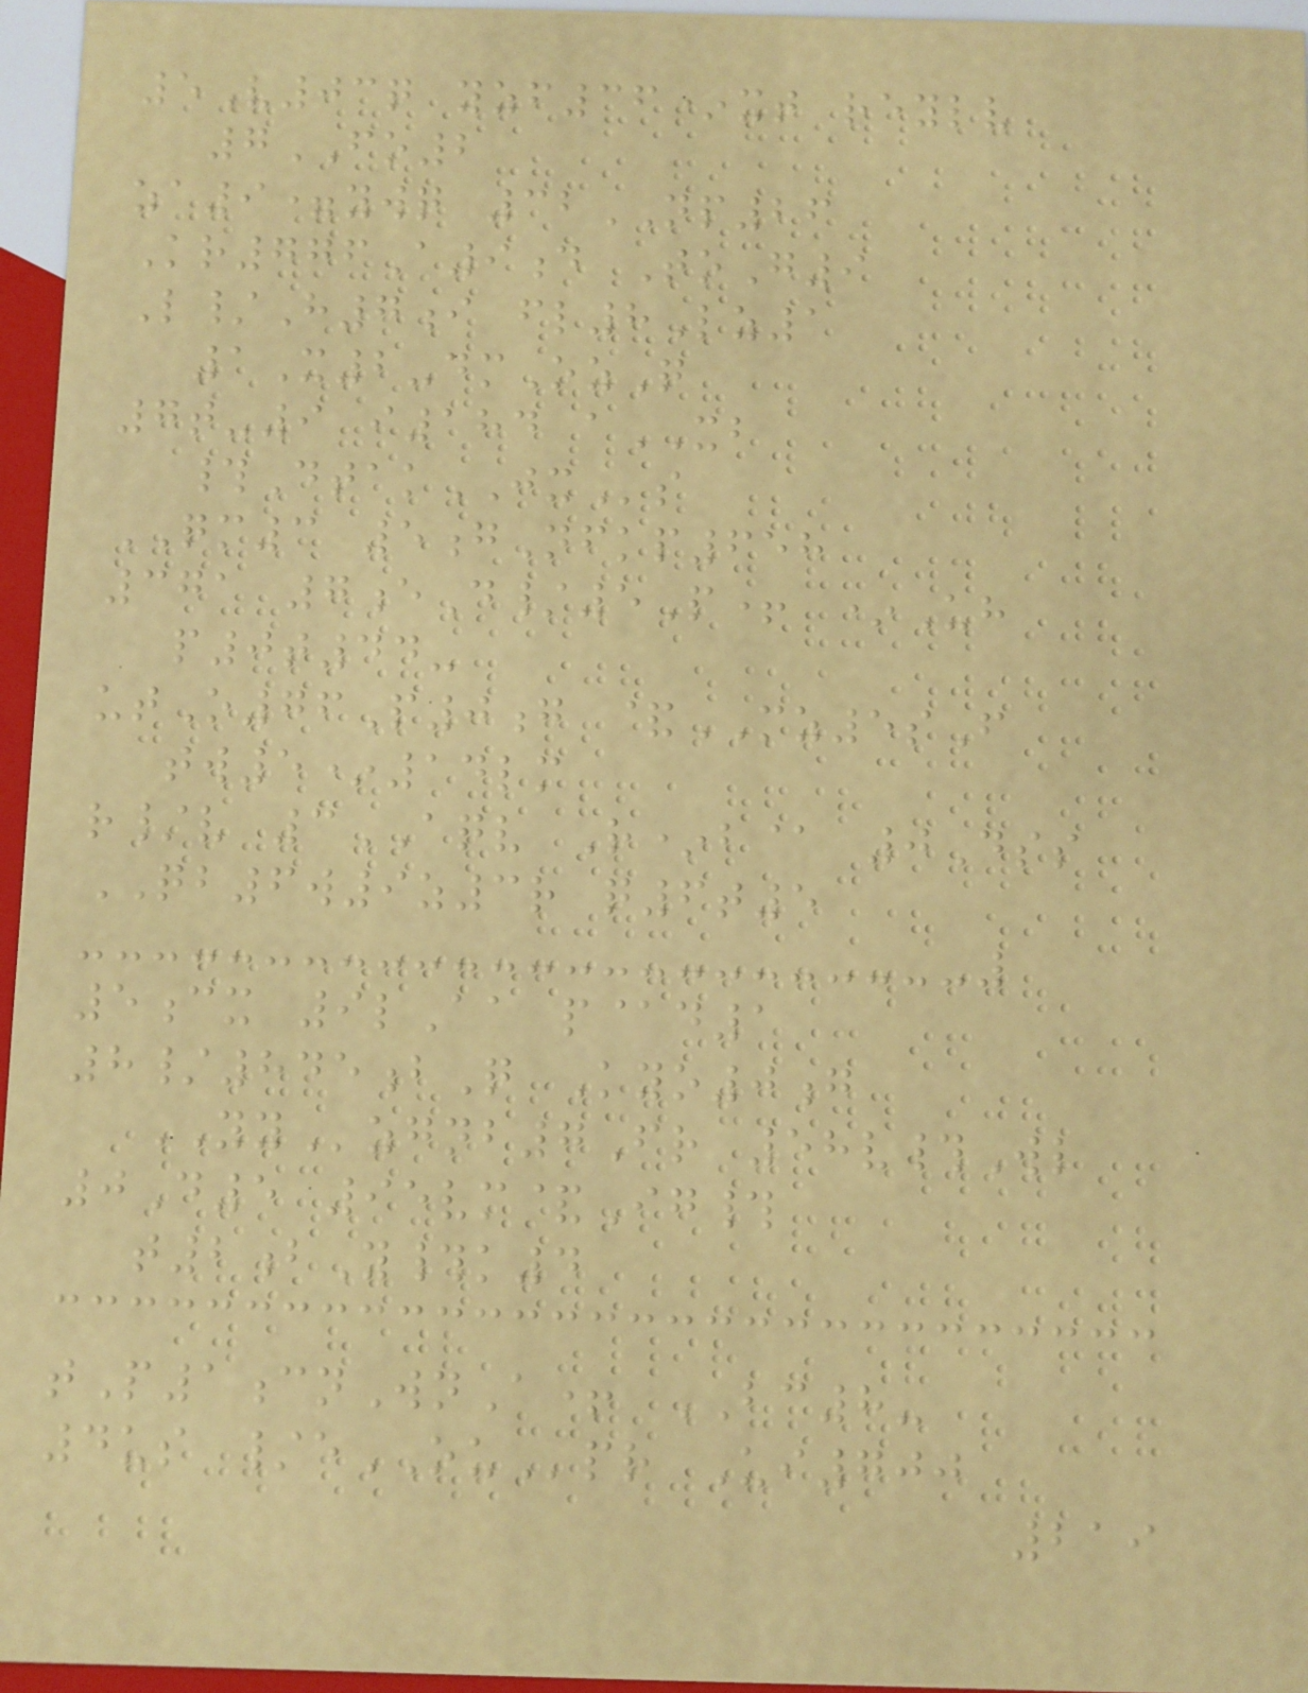5V03q yzf36*xt reylv
7FO2
za9=ywq 32NP26
Kr776A9d ToG9
L/H7i fl8Lz1
1X2-dmOzQ
7t-9 i184 aXB
#DtakJXs
QM3 5gNfkp658
371 7eD/5P+ *Uh
p0t44-
utO76P0g &MZ5sF
tw5*14lm
r/v 3AQV R*b@ 0Dss
QB6w9z3r q6t5
5cx 9lAa p@d1
8/845bQ Kyo0g
YYzgnb7Fr 58v#Wl
0D5 95vm&Ig#
t2bY#k4
tP1cnWnA+ BC8-
4us /eOUpr Ui700
219
